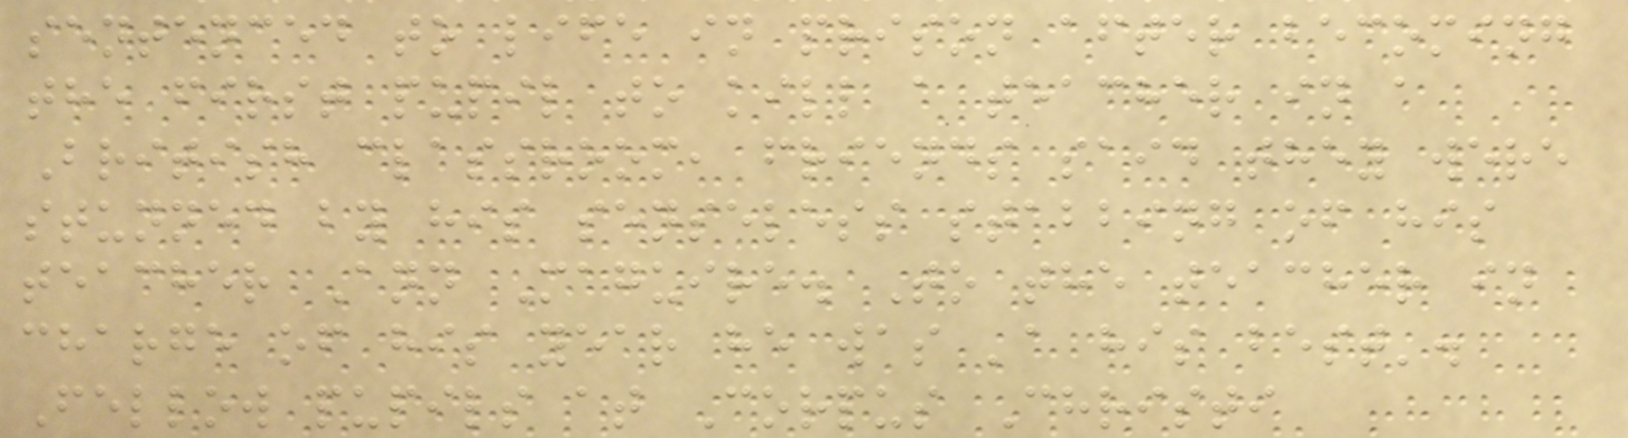sentenced to life in prison after becoming
the first pupil to kill a teacher in a
British classroom, friends said they were
stunned by his senseless stabbing of his
teacher Ann Maguire. To the teacher in
charge of his year he was 'a his best'.
Fellow pupils at Corpus Christi
